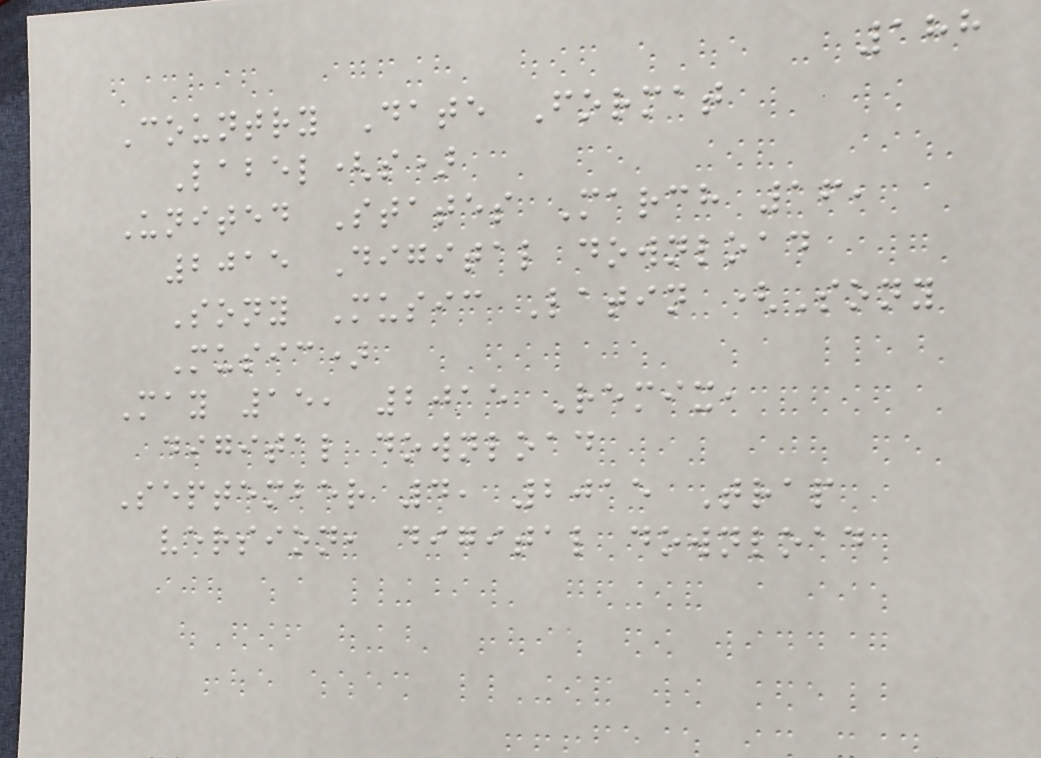188
Country Date Format
Label(s)
United States March 16,
2015 Digital download
Sony Music Latin (Sony
Music)
May 15, 2015 Remix,
digital download
September 4, 2015 Trap
version, digital download
